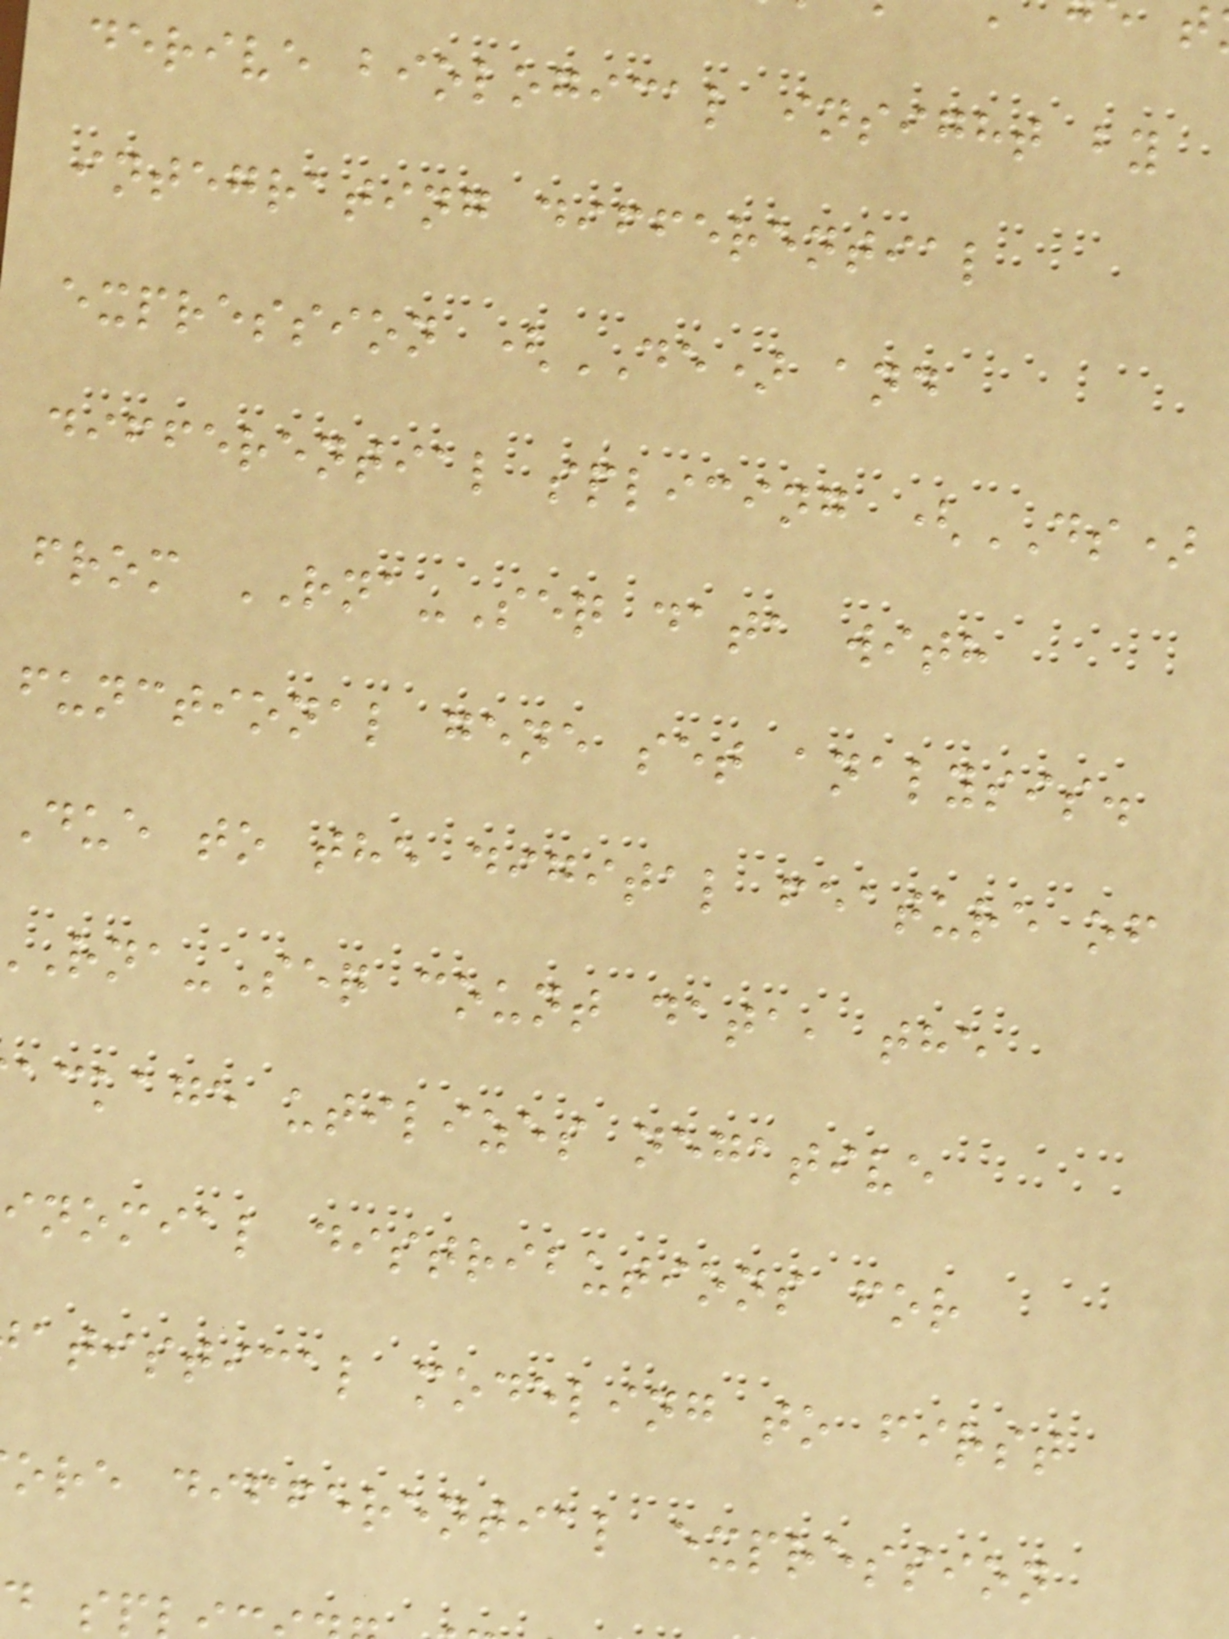derive biological insight by
integrating differential
expression (DE) and
differential splicing (DS)
from RNA-Seq data with
functional gene set analysis.
Due to the digital feature of
-Seq count data, the
ackage utilizes negative
inomial distributions for
atistical modeling to first
ore differential expression
